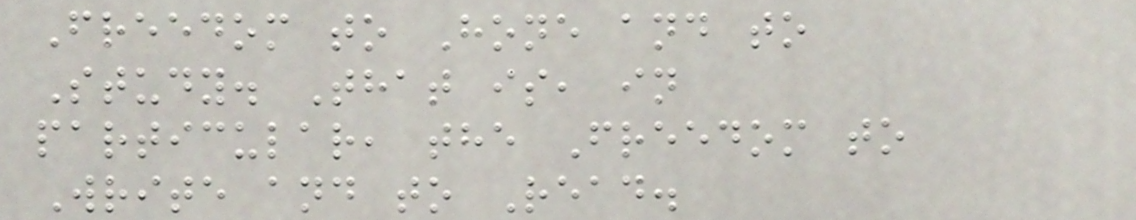Freedom to Hone and to
Study. That is, in
particular, the Freedom to
Write and to Read.
